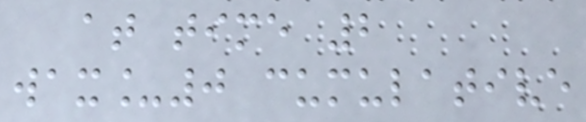at time 2
wax_0 cumulative
